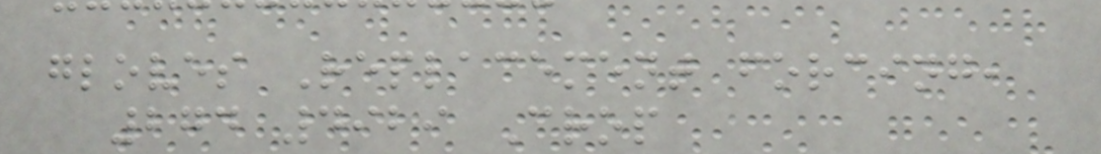gloves Replacement forcing,
274 4929 Crop
